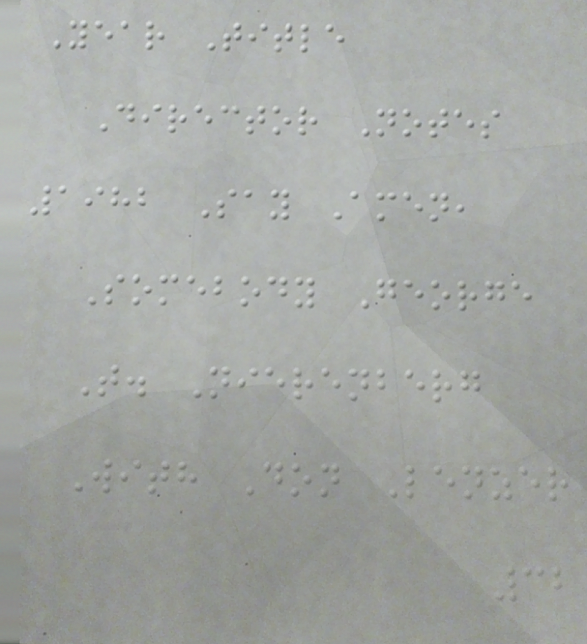Year Title
Director Notes
1982 Say Amen,
Somebody George
T. Nierenberg
With Don Lenzer
32
